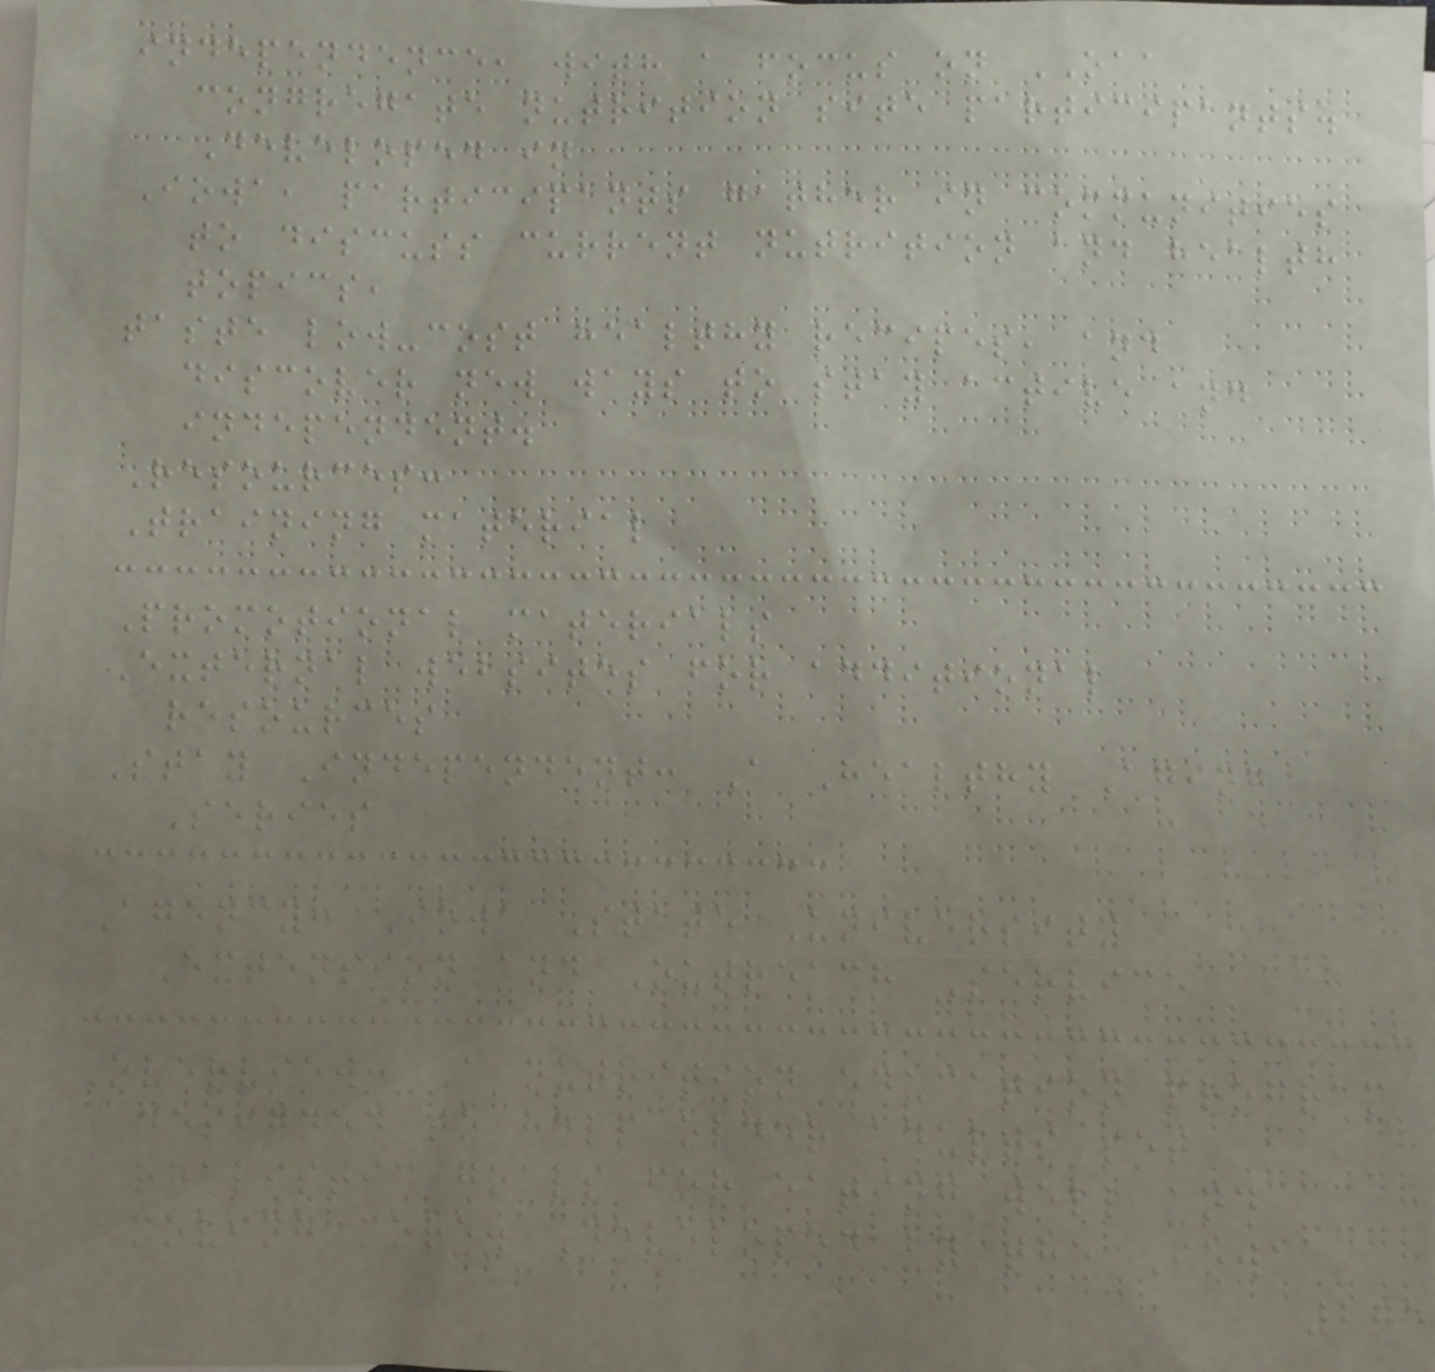independence, with a focus on OAA
congregate nutrition site participants.
Developed in
Iowa, participants gather in communities
to discuss current nutrition and health
topics,
taste low-cost healthy recipes, and
discover new ways to stay active and
independent.
Resources:
Training material
Promotional materials
External websites for additional
resources
Stay Independent: A Healthy Aging
Series
Agency: Iowa State University
Extension and Outreach Service
Overview: A nutrition education program
designed to help older adults set
realistic goals for eating well and
moving more. Developed by the Iowa
275
